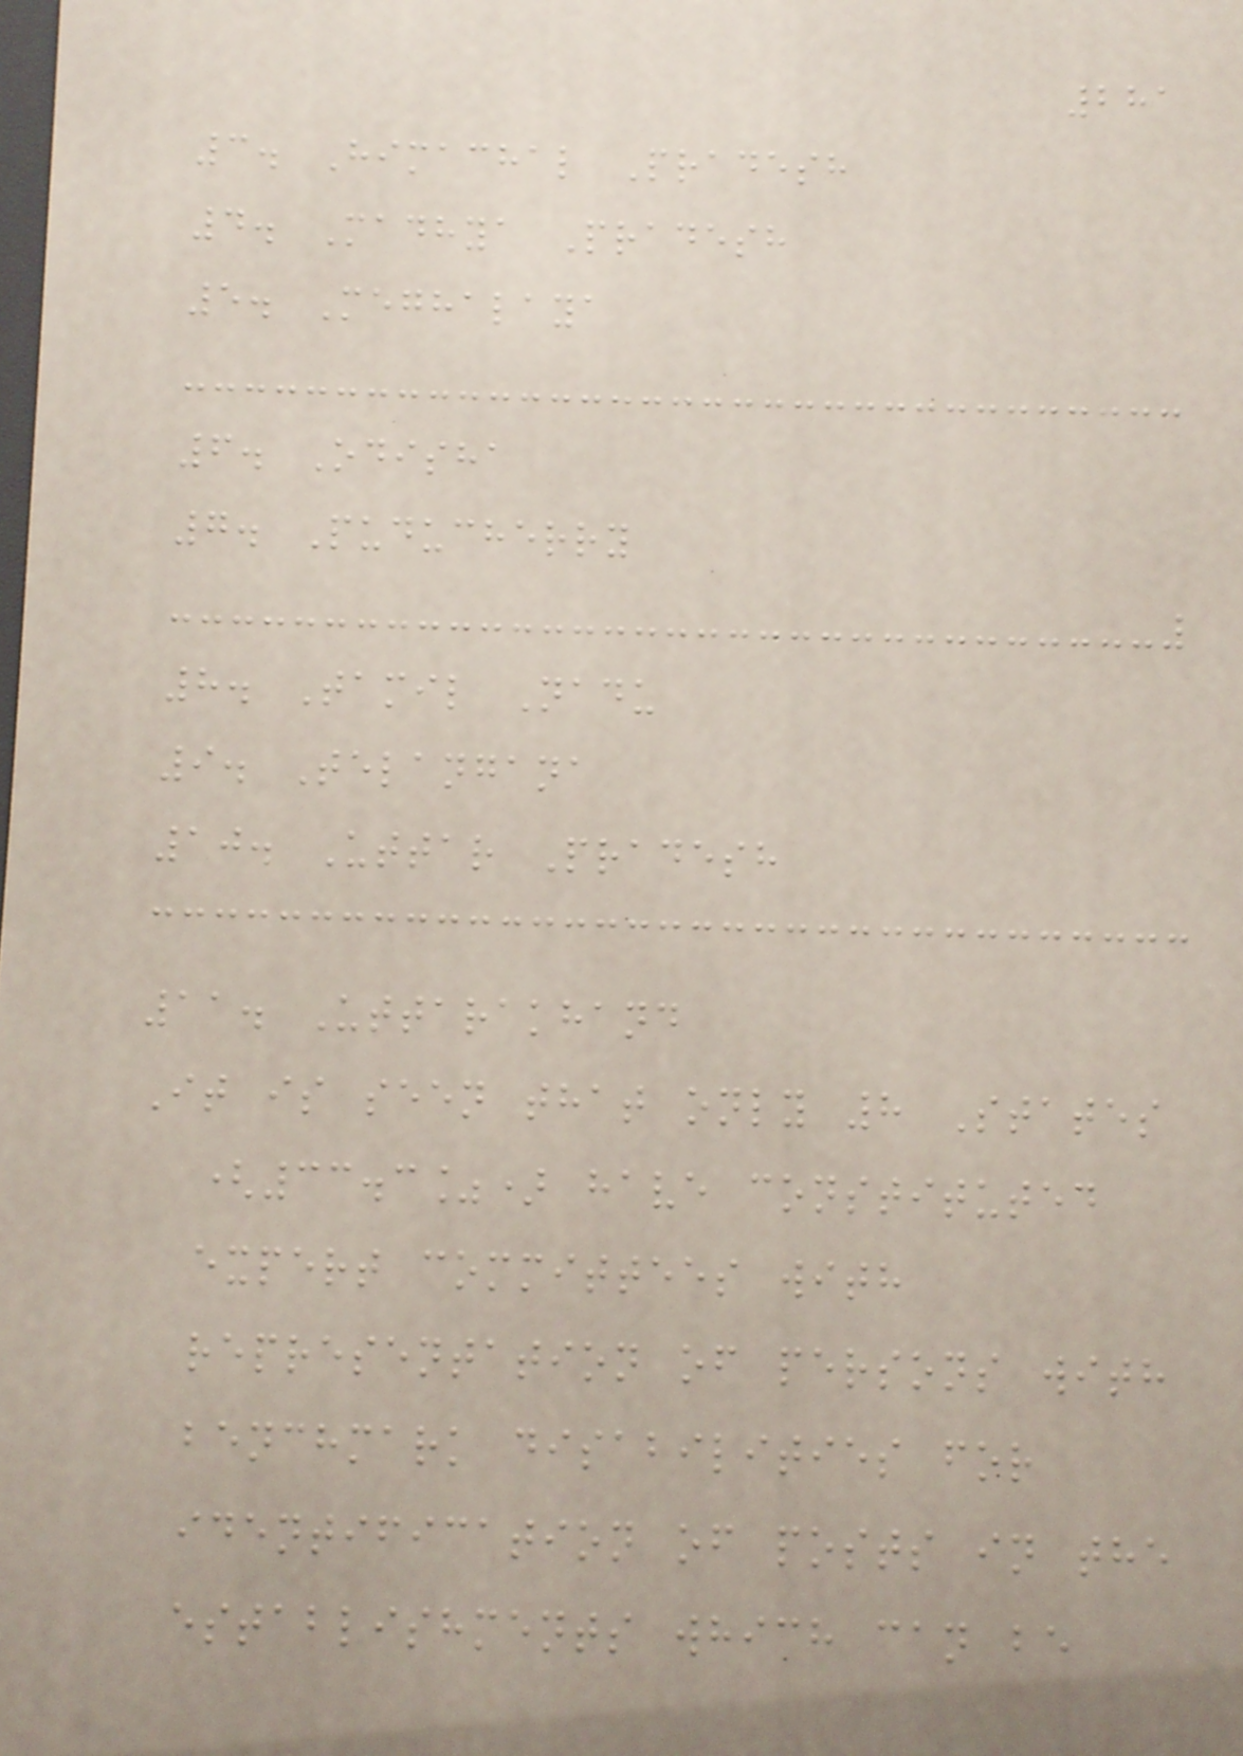281
3. Himachal Pradesh
4. Madhya Pradesh
5. Meghalaya
6. Odisha
7. Puducherry
8. Tamil Nadu
9. Telangana
10. Uttar Pradesh
11. Uttarakhand
It is seen that only 8 States
(33.3%) have constituted
expert committees with
representation of persons with
benchmark disabilities for
identification of posts in the
establishments which can be
